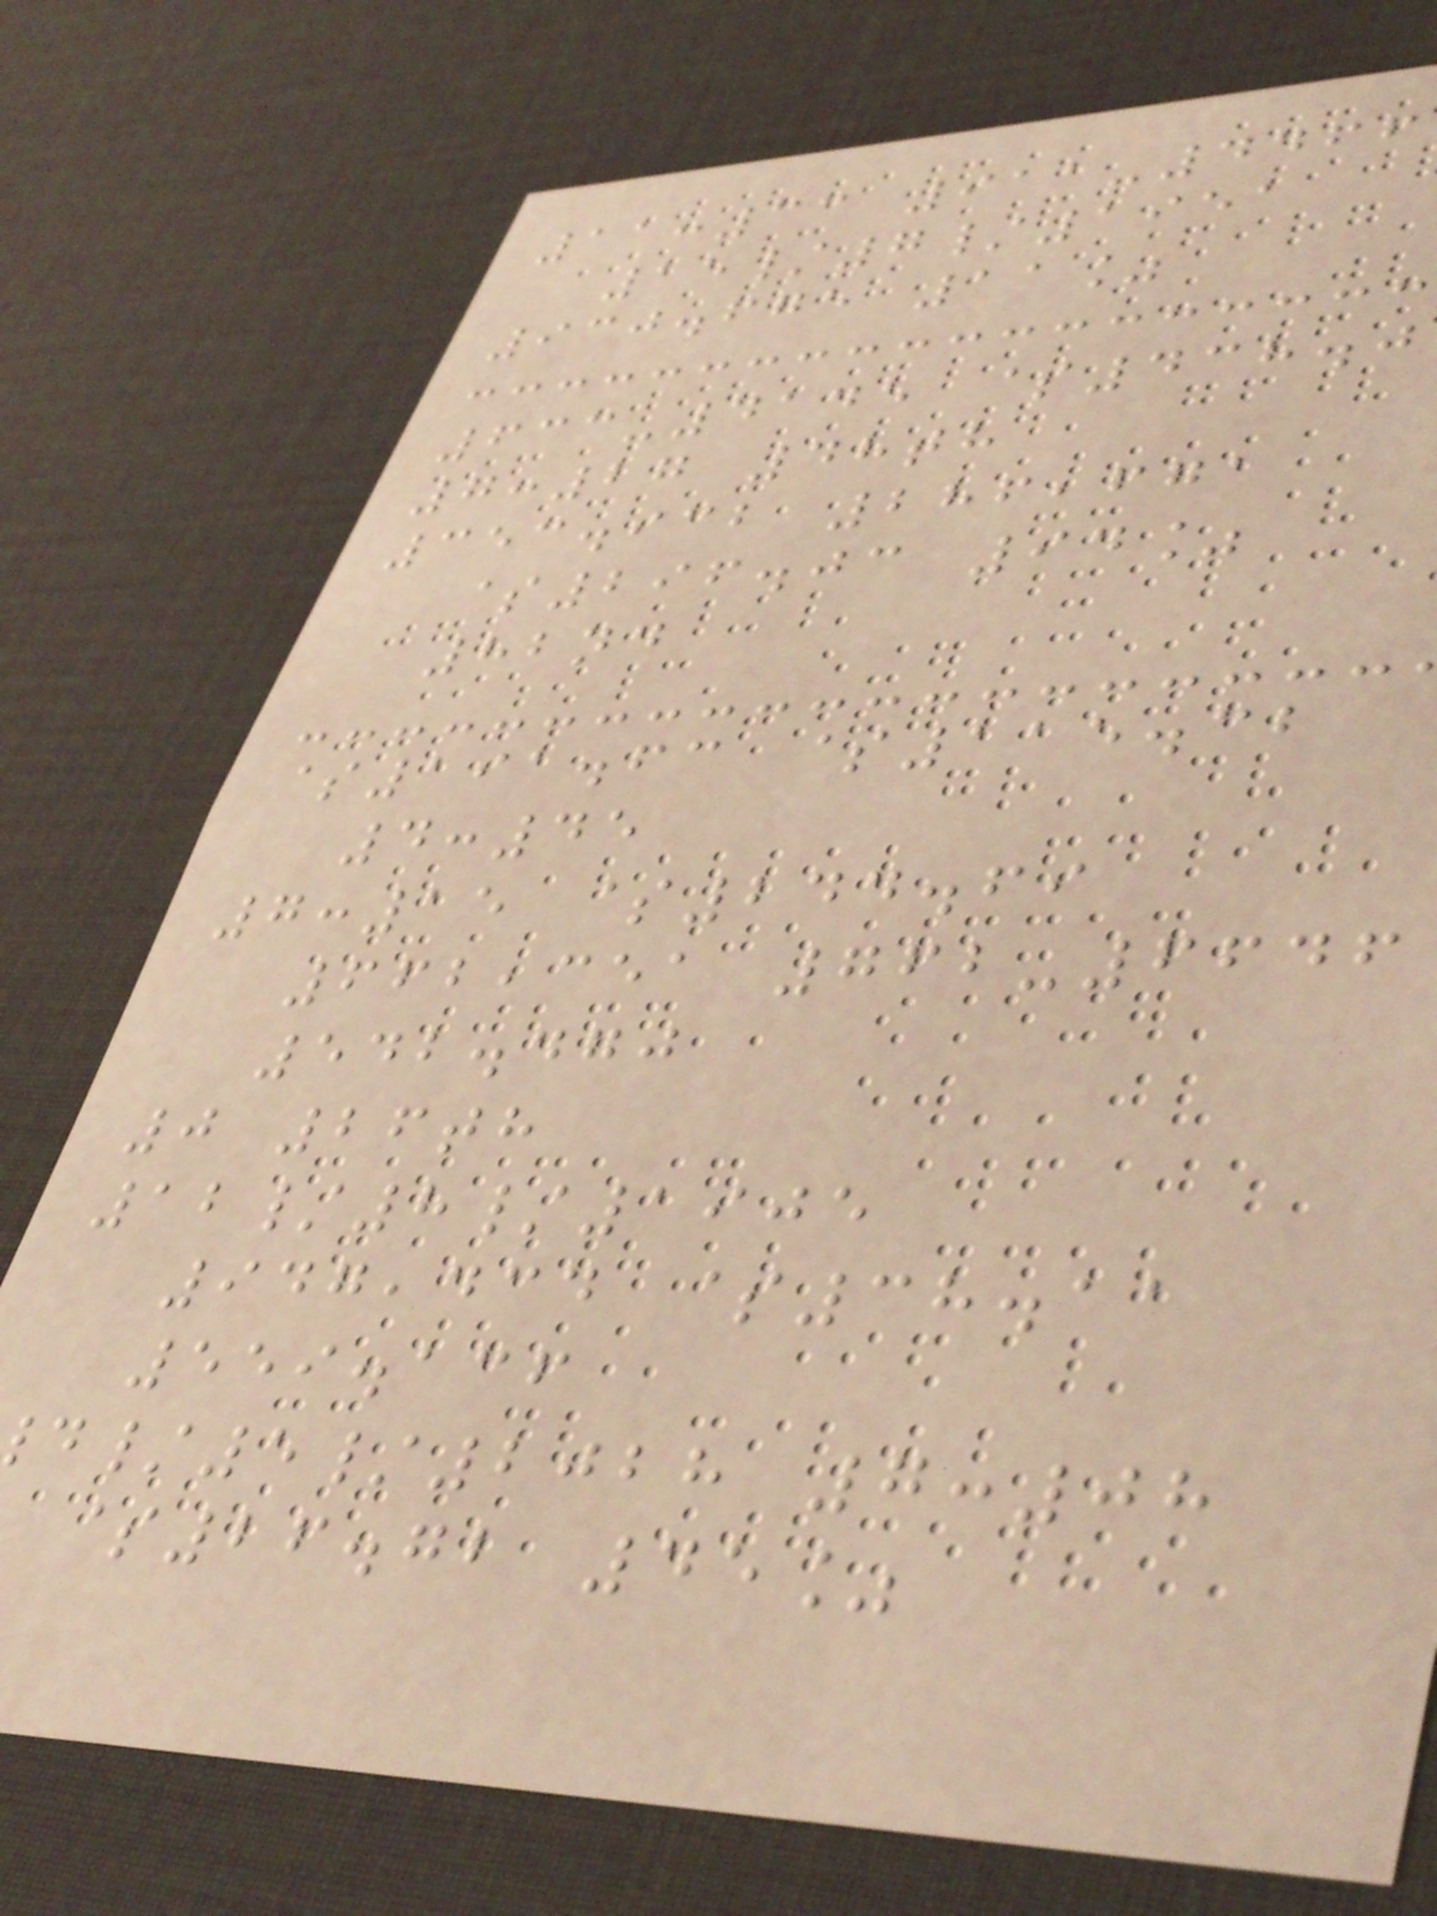11:33 911-4466
15/7/1951
930.675 11%
633-4145 $438.0
7:27 48th
353.932 286,671
$296.03 94%
82nd
$191.63 $115.32
4:45
7:15 $244.69
662,351 762-6646
542.470
0 26th
12/8/1905
947,434 $38.11
559.136
/5/2028 7:08
$26.72 45%
